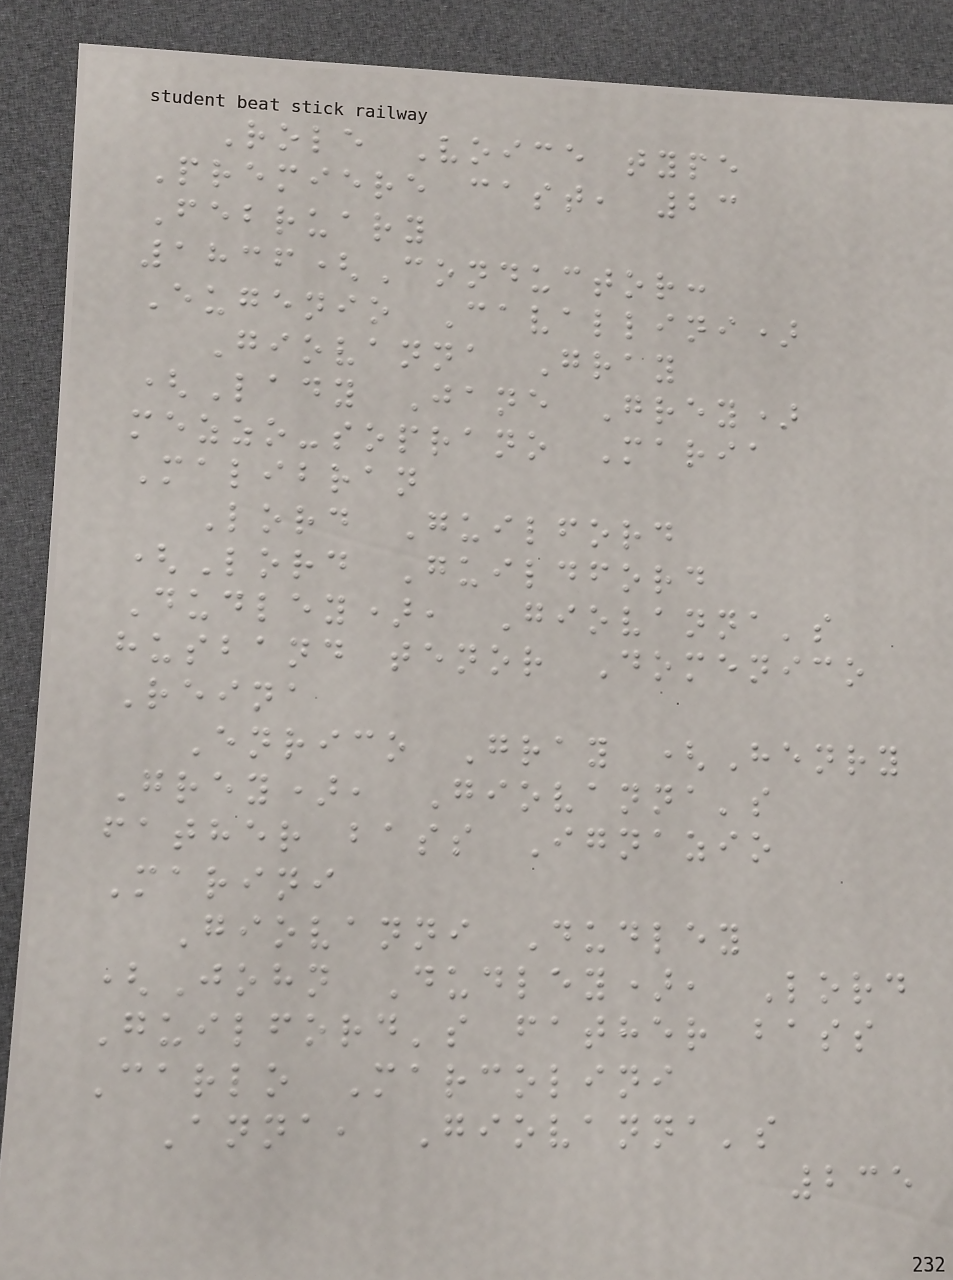Role Voice type
Premiere cast, 23
February
1836(Conductor:
Eugenio Cavallini)
Giovanna Gray
(Lady Jane Grey)
mezzo-soprano Maria
Malibran
Lord Guilford
(Lord Guildford
Dudley), Giovanna's
husband tenor Domenico
Reina
Enrico Gray (Henry
Grey), Giovanna's
father bass Ignazio
Marini
Giovanni Dudley
(John Dudley), Lord
Guilford's father bass
Carlo Marcolini
Anna, Giovanna's
235
